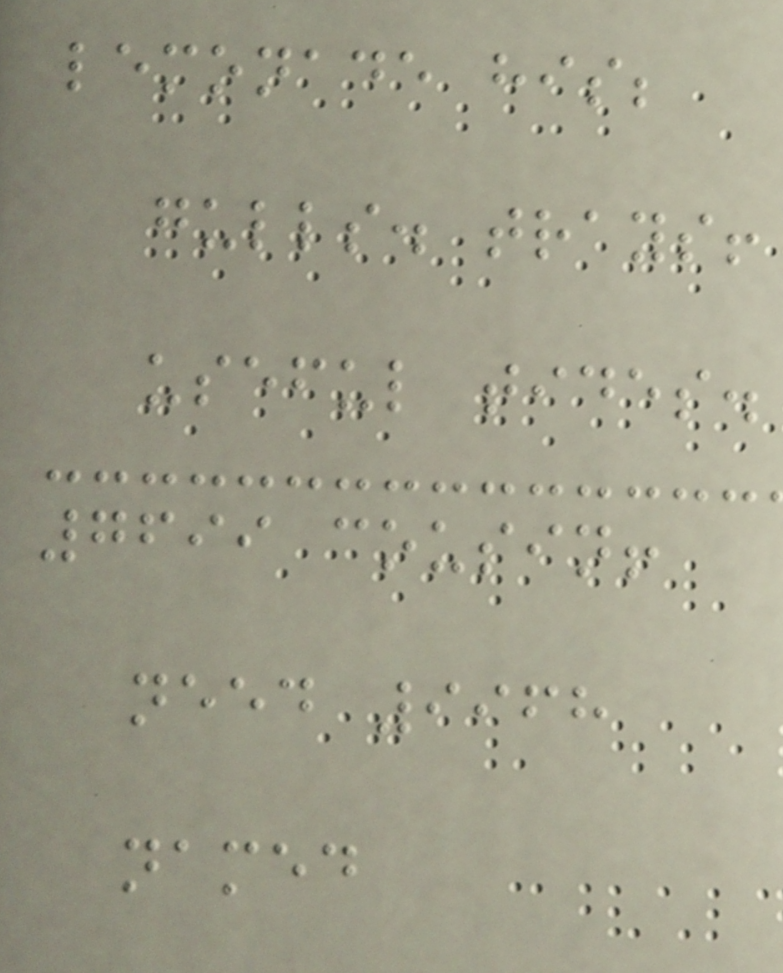lemonade his;
gulls. trays!
useful tides.
7699 cousin!
need 9968
named
